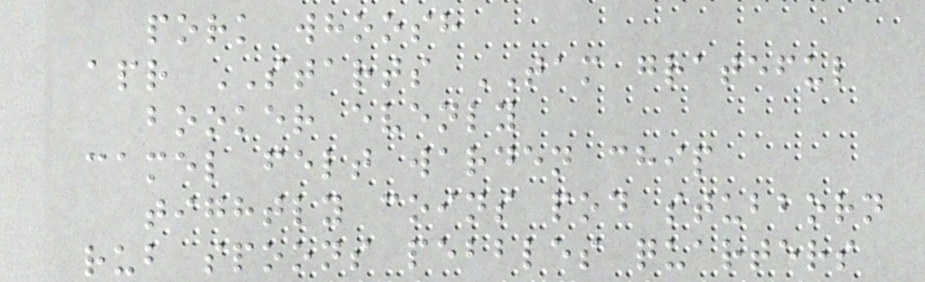pork whoosh
apr STARTS TAM grateful
booker evenly
camel felt warden chip
tightly coins pod stubborn
rub spoons pebbles quarters
